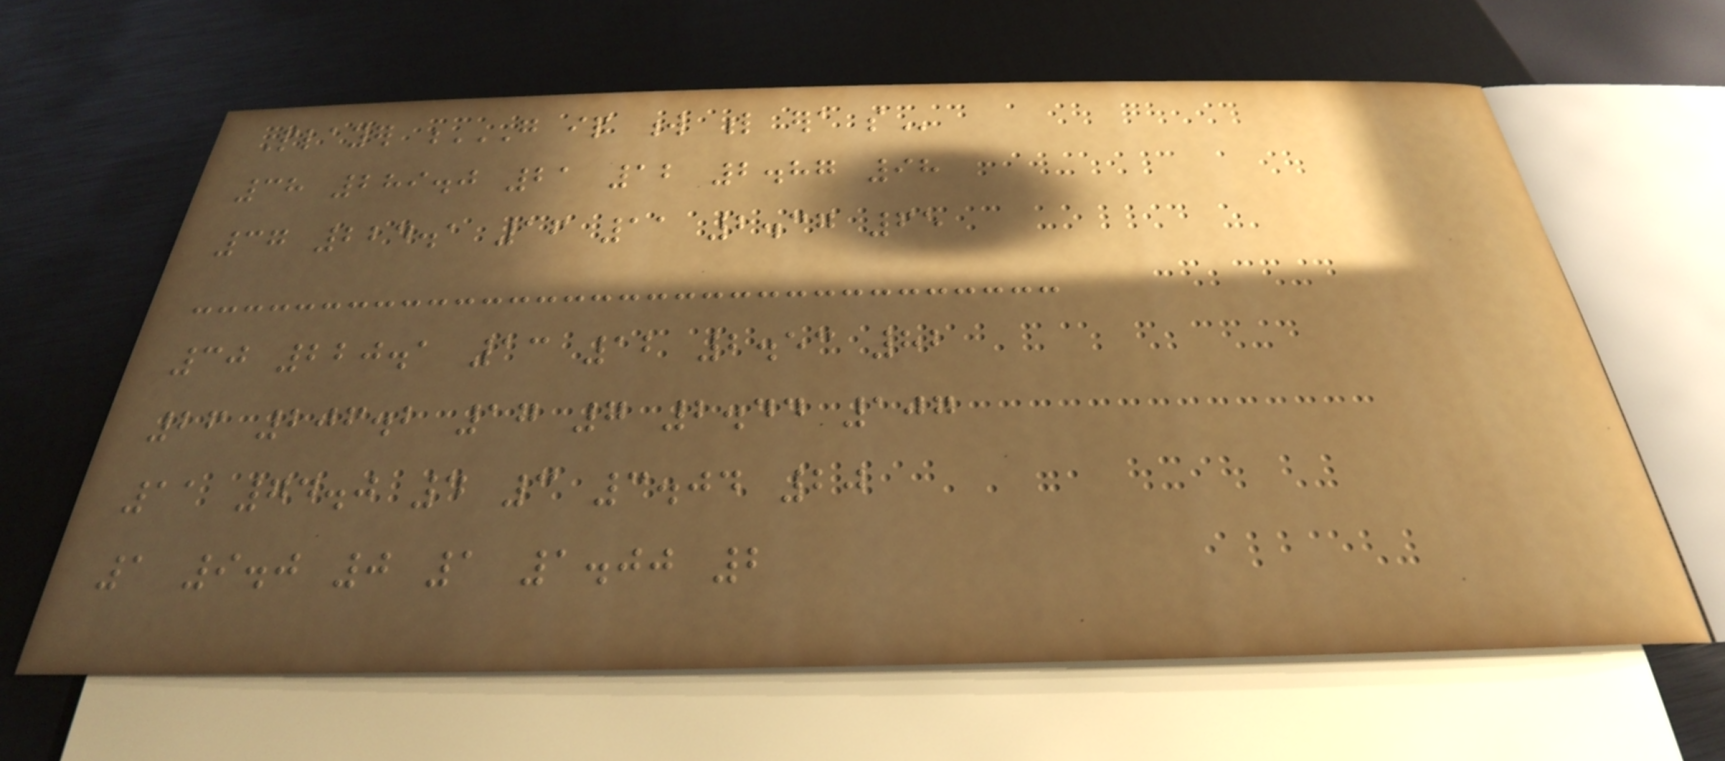Player G IP W L ERA SO
38 289.0 21 12 2.87 98
37 224.1 16 11 2.37 65
30 220.1 13 12 2.53 82
26 206.2 17 7 2.44 107
11 74.0 4 3 3.04 20
1 9.0 0 1 1.00 2
